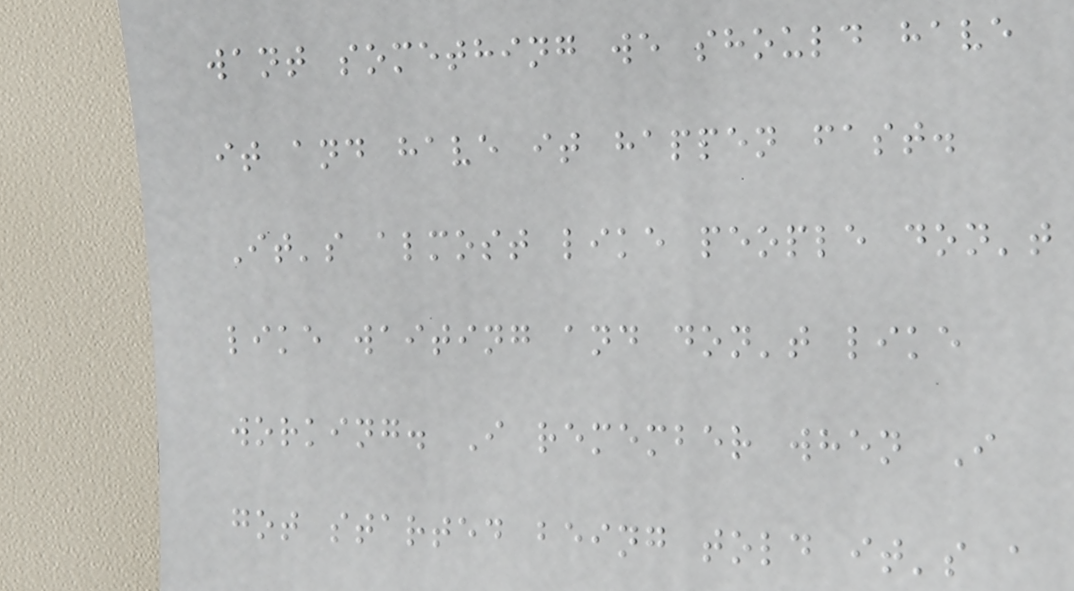want something we should have
it and have it happen fast.
It's almost like people don't
like waiting and don't like
working. I remember when I
got started being told it's a
